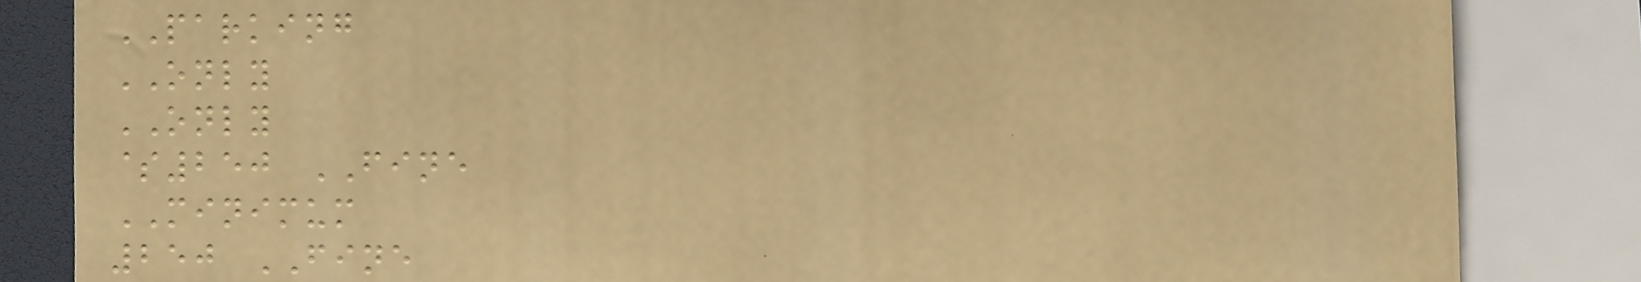PARKING
ONLY
ONLY
$250 FINE
MINIMUM
250 FINE
